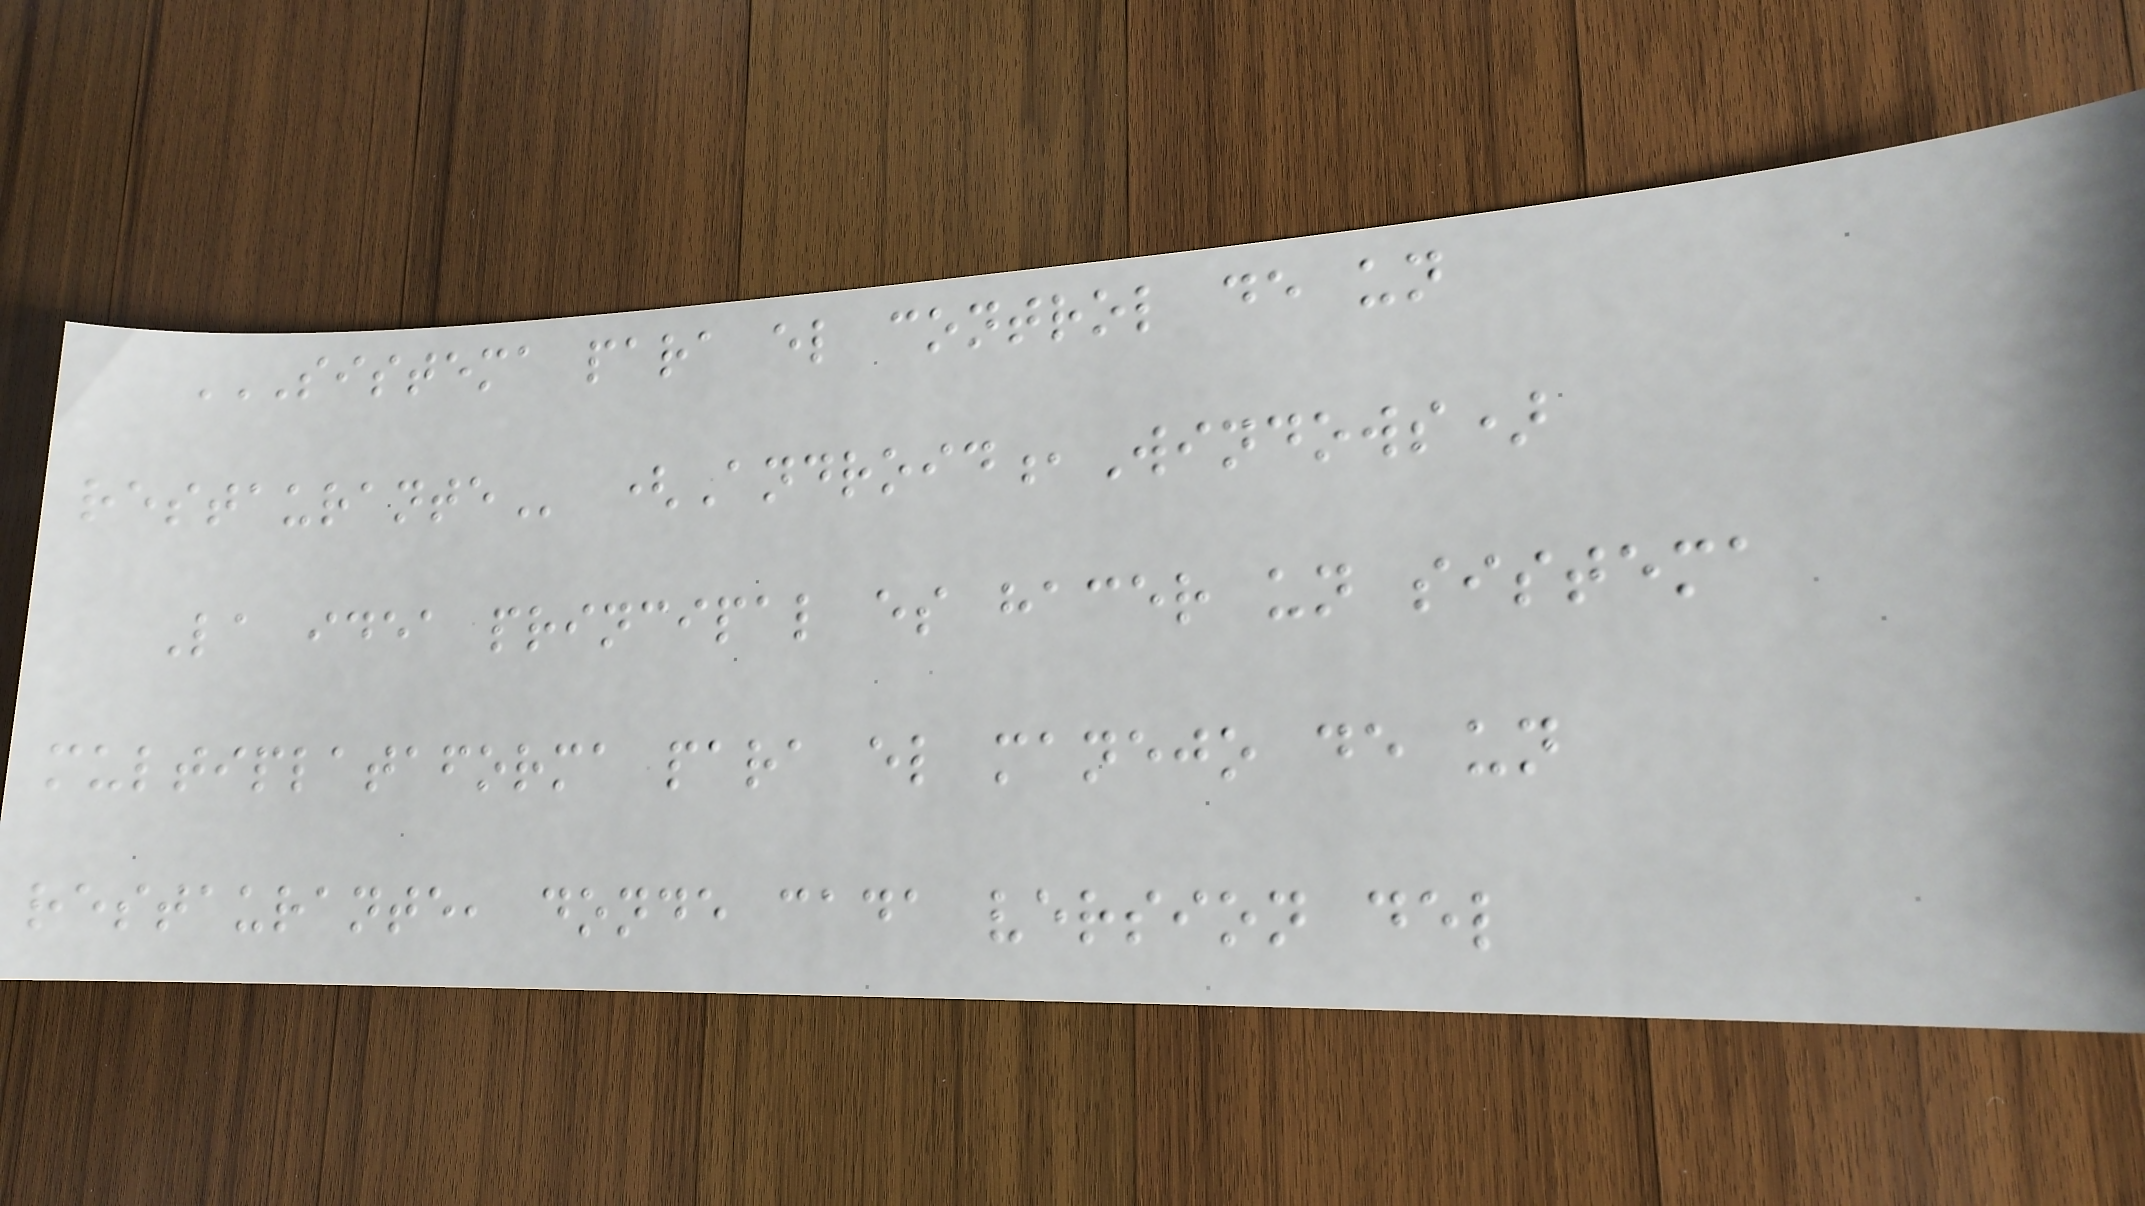SISTEMA PARA EL CONTROL DE UN
RESTAURANTE (Android,Windows)
La idea principal es hacer un sistema
multiplataforma para el manejo de un
restaurante, donde cada version del
